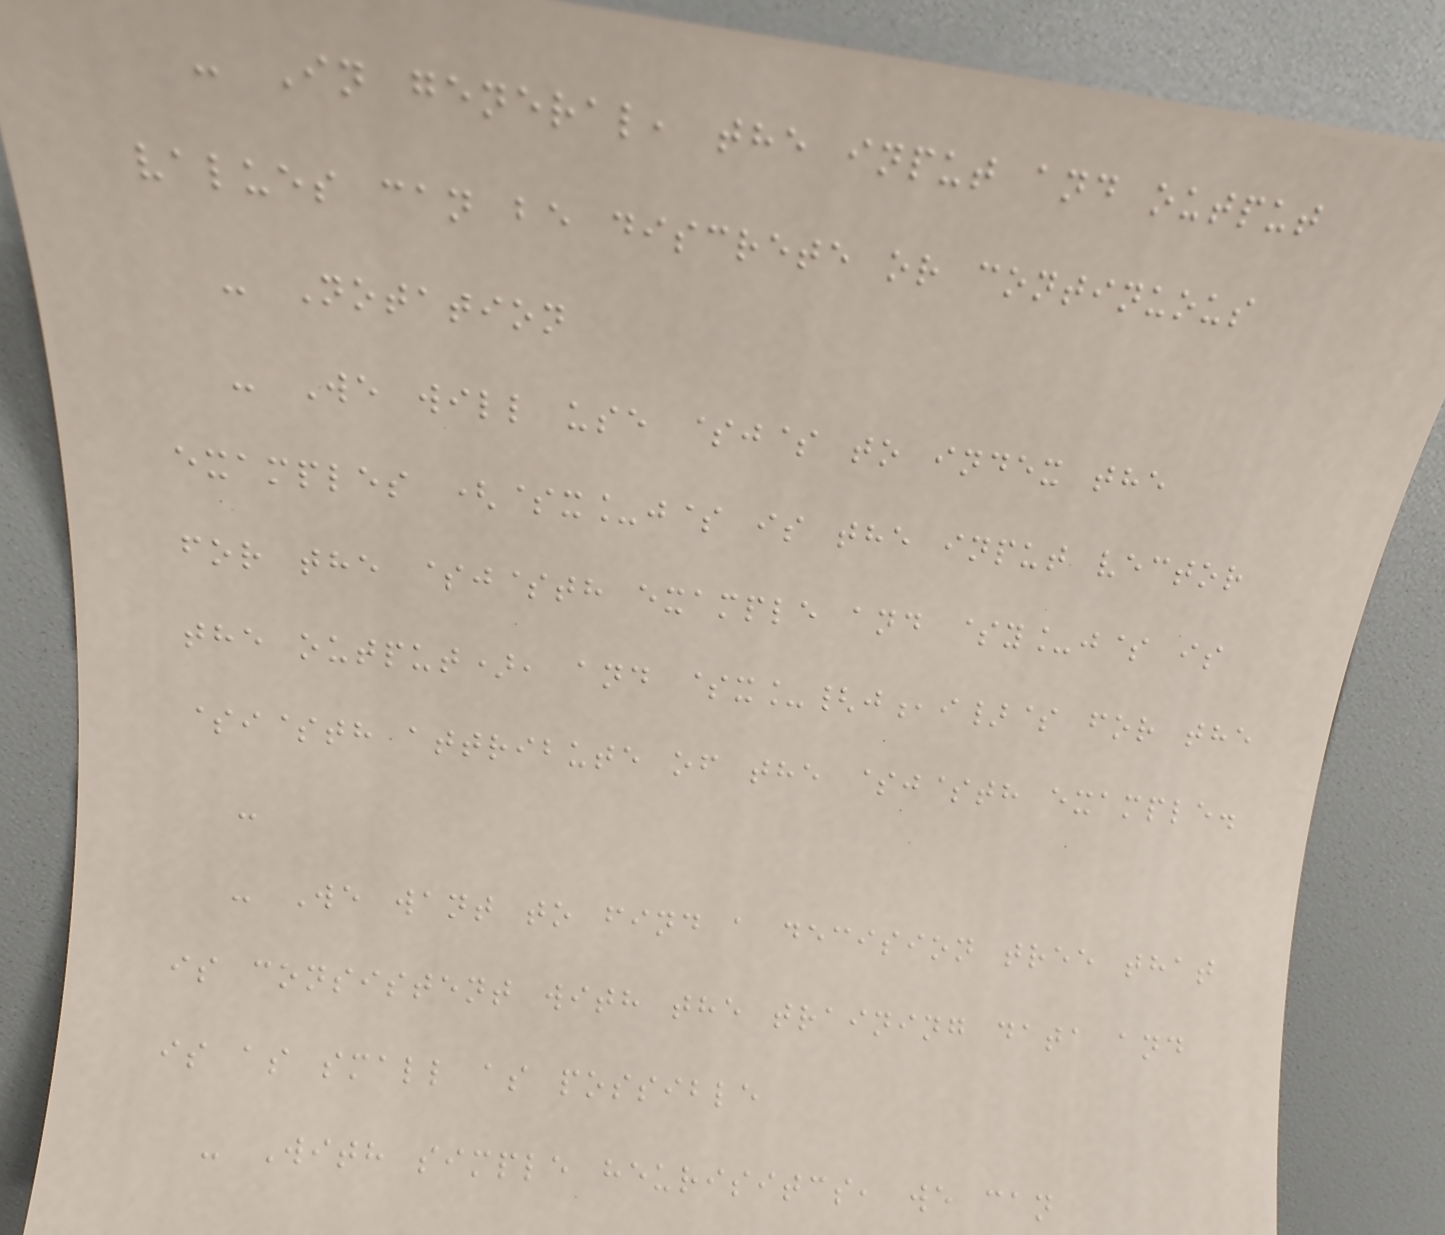- In general, the input and output
values can be discrete or continuous
- Notation
- We will use $j$ to index the
examples ($x_j$ is the input vector
for the $j$th example and $y_j$ is
the output), and $x_{j,i}$ for the
$i$th attribute of the $j$th example.
-
- We want to find a decision tree that
is consistent with the training data and
is as small as possible
- With simple heurisitcs, we can
